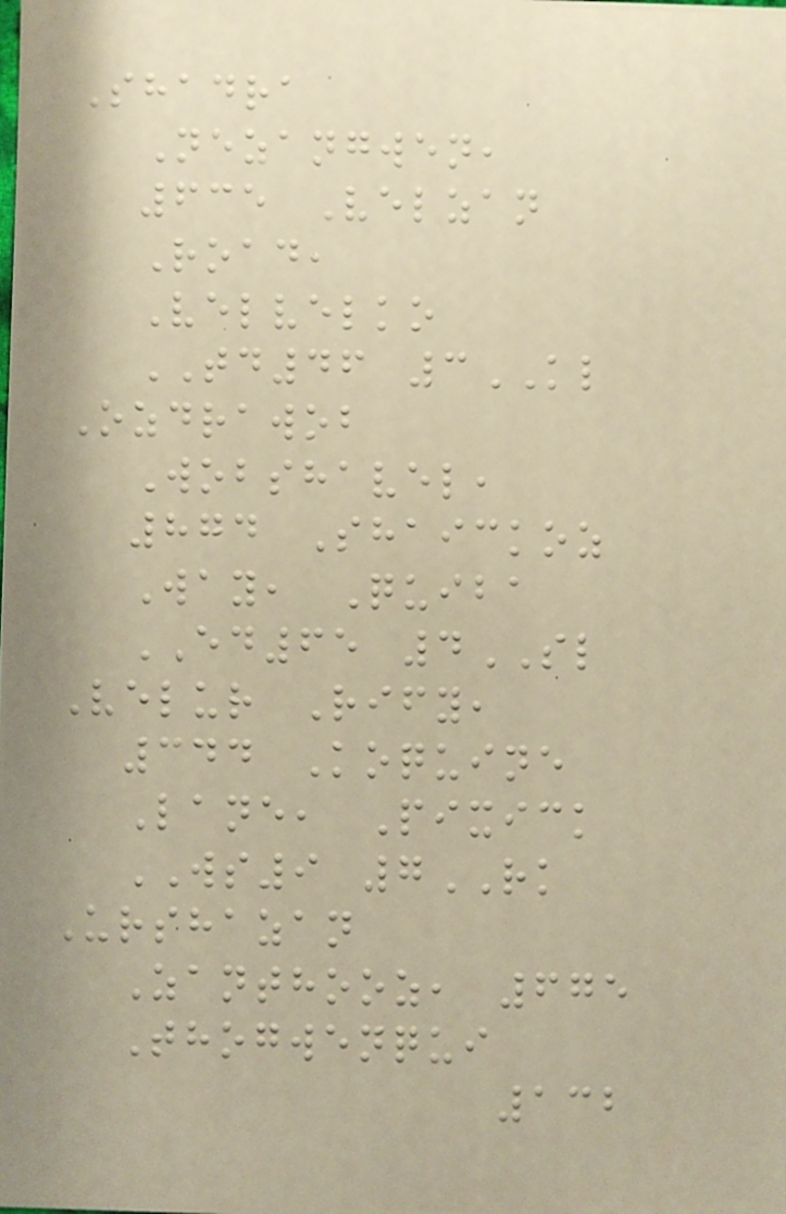Shadra
Nezangwen,
635 Velzan
Road,
Velvelko
TD46 3KL
Ozdrawob
Wobshavel,
874 Shaickoz
Way, Quiba
ED65 4SL
Velur Rify,
344 Koquine
Lane, Pixick
WS9 7RK
Urshazan
Zanthooz, 675
Thogwenqui
132
